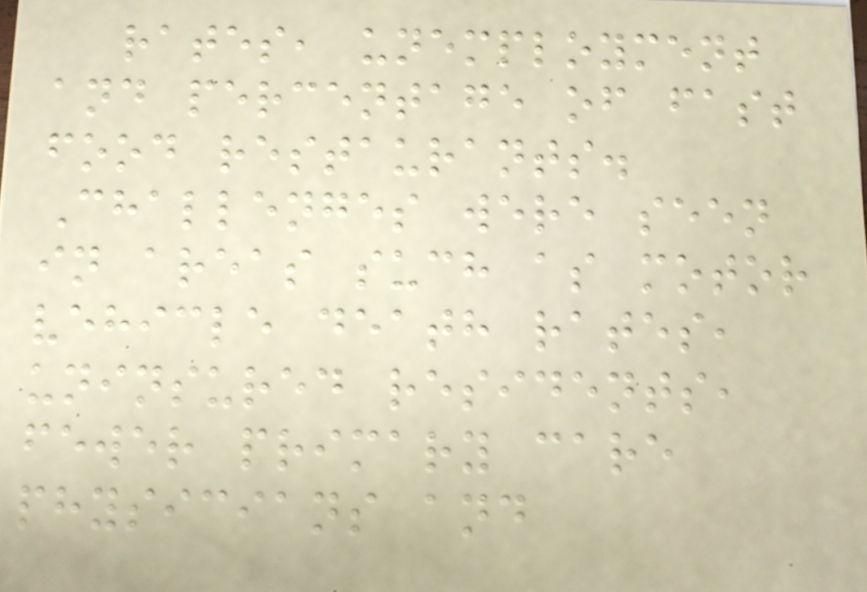rates, unemployment
and percentage of fast
food restaurants.
Challenges were seen
in areas such as motor
vehicle death rates,
uninsured residents,
fewer primary care
physicians and
